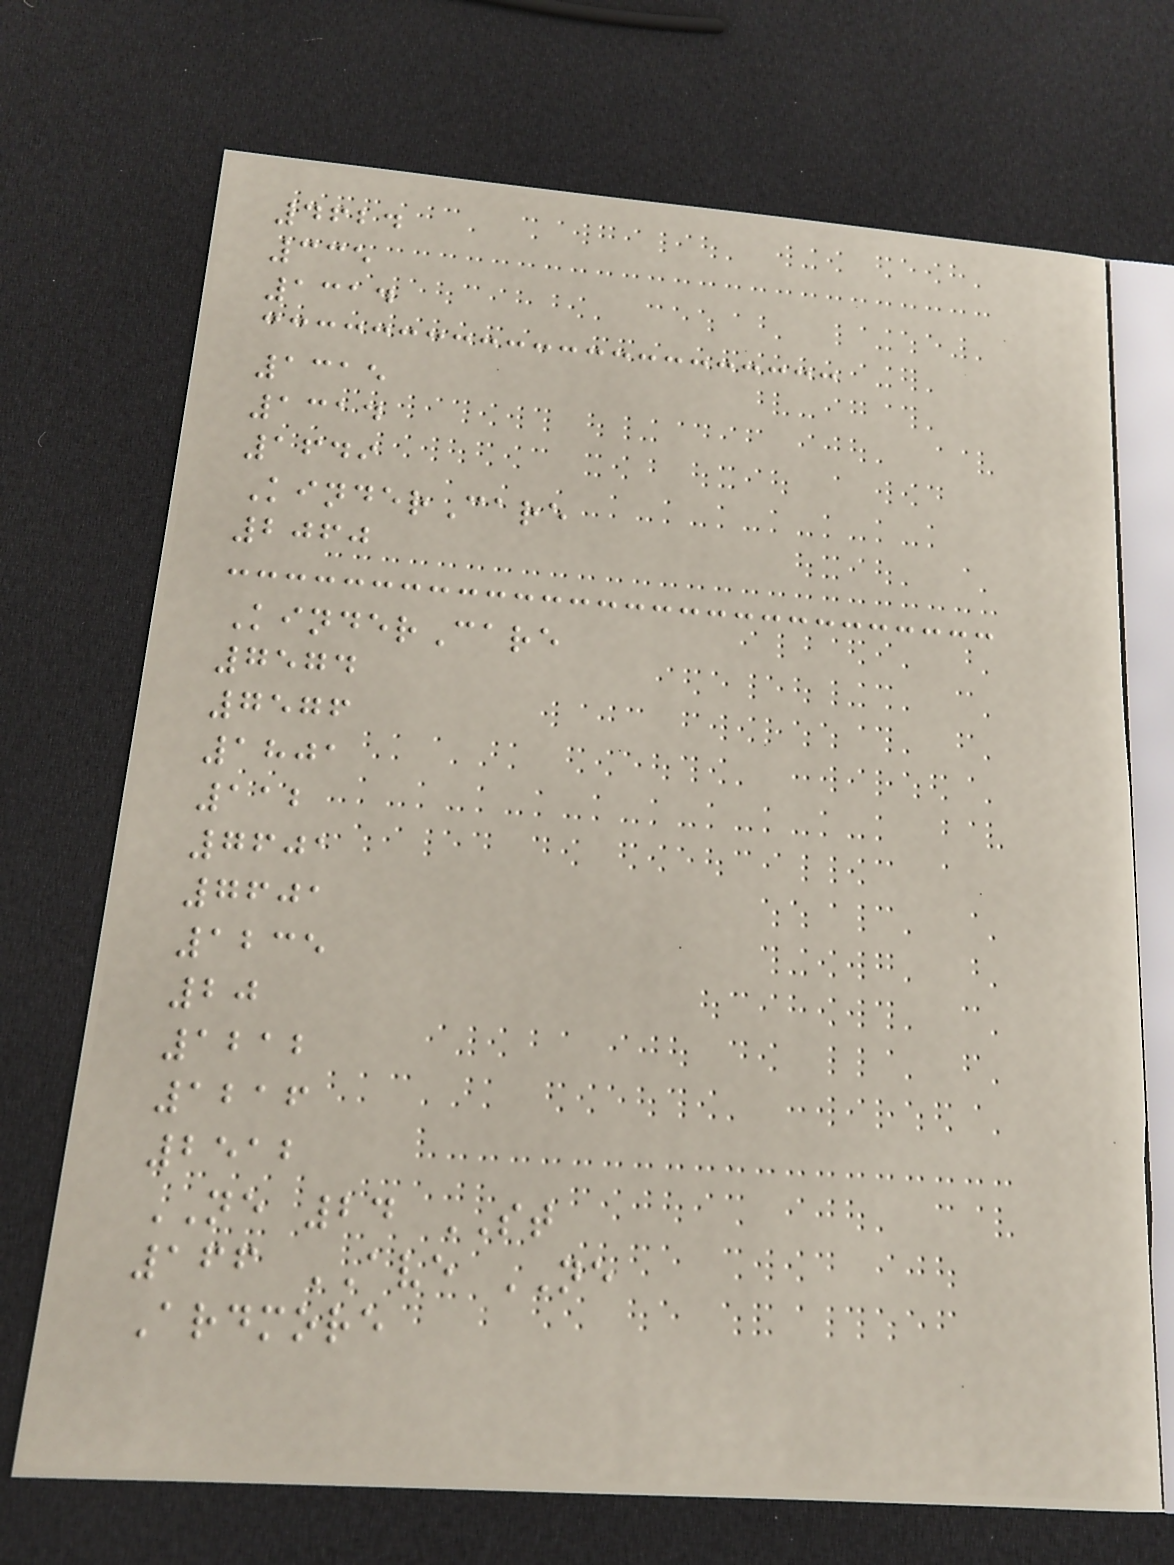4624
335
1314
1315
1314
1649
KinderCare
2060
KinderCare
7574
7576
1801
112
7601
7601
1235
20
1212
1216
2512
NE 24 ST
166 AVE NE
Ardmore
